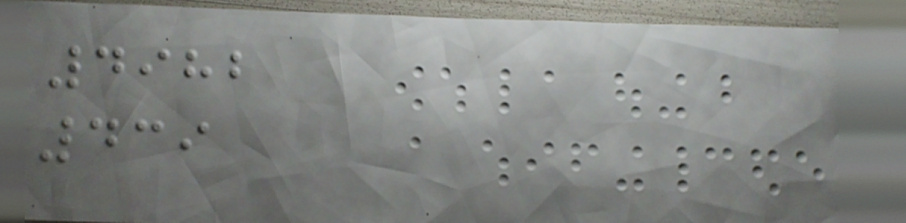4982
439
